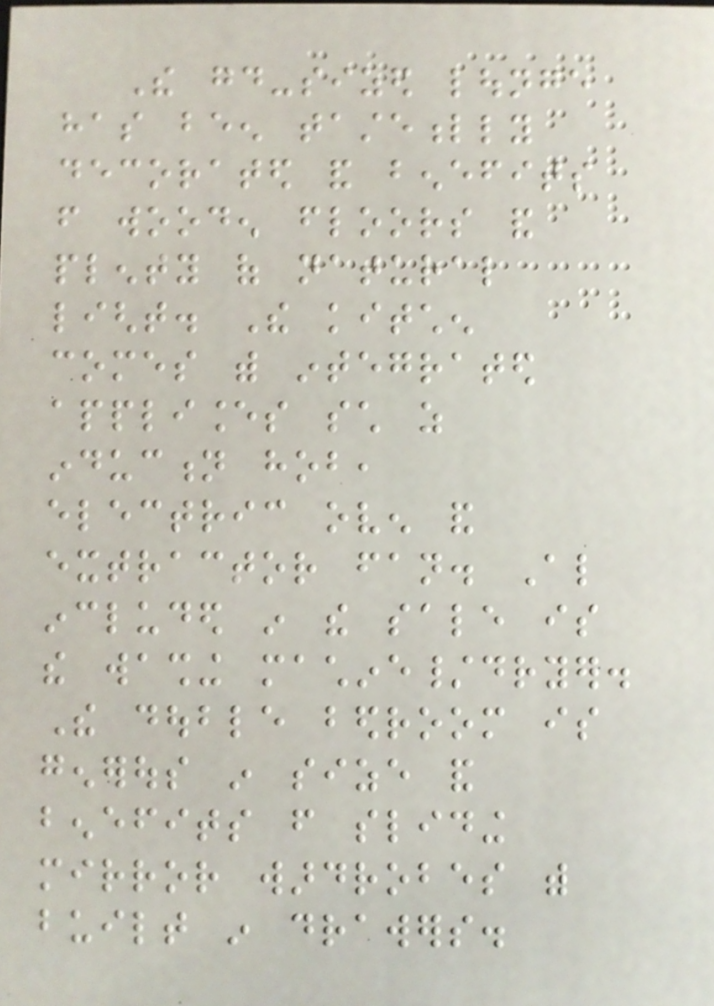The good-sized lounge
has been tastefully
decorated and benefits
from wooden floors and
plenty of natural
light. The kitchen
comes with integrated
appliances such as
induction hob,
electric oven and
extractor fan. Also
included in the sale is
the washing machine/dryer.
The double bedroom is
generous in size and
benefits from sliding
mirror wardrobes with
built in drawers.
